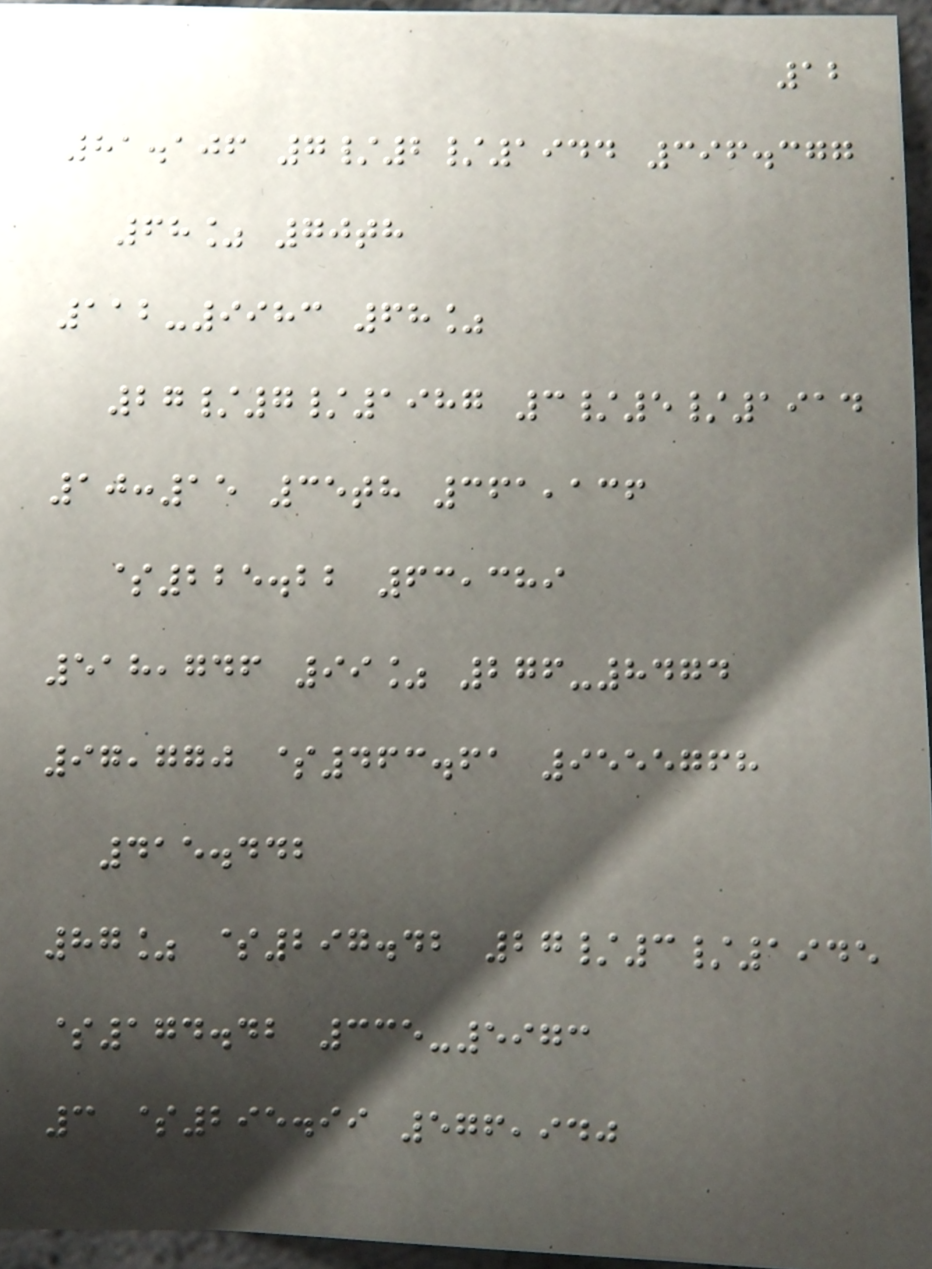12
81.106 7/2/1944 396.377
68% 70th
112-9983 68%
27/7/1987 3/5/1914
10:15 35th 361,136
$225.22 63,389
518,746 99% 276-8474
97,770 $463.61 9555768
415.442
87% $297.42 27/3/1945
$174.42 335-5973
3 $295.99 576,940
